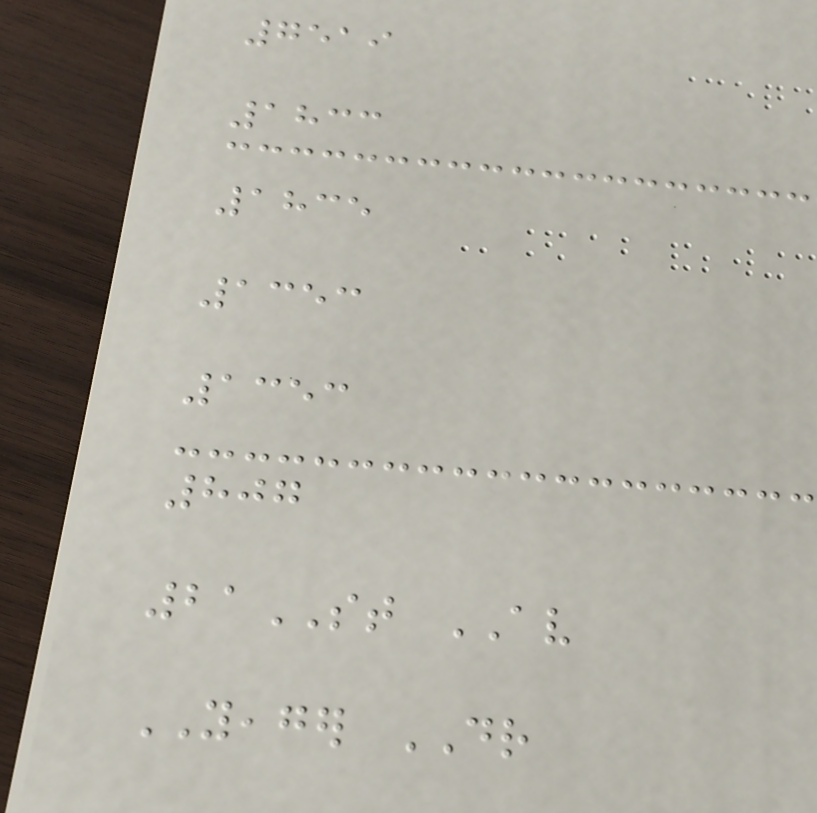7519
1833
1835
1353
1353
807
21ST AV
YEAGER DR
